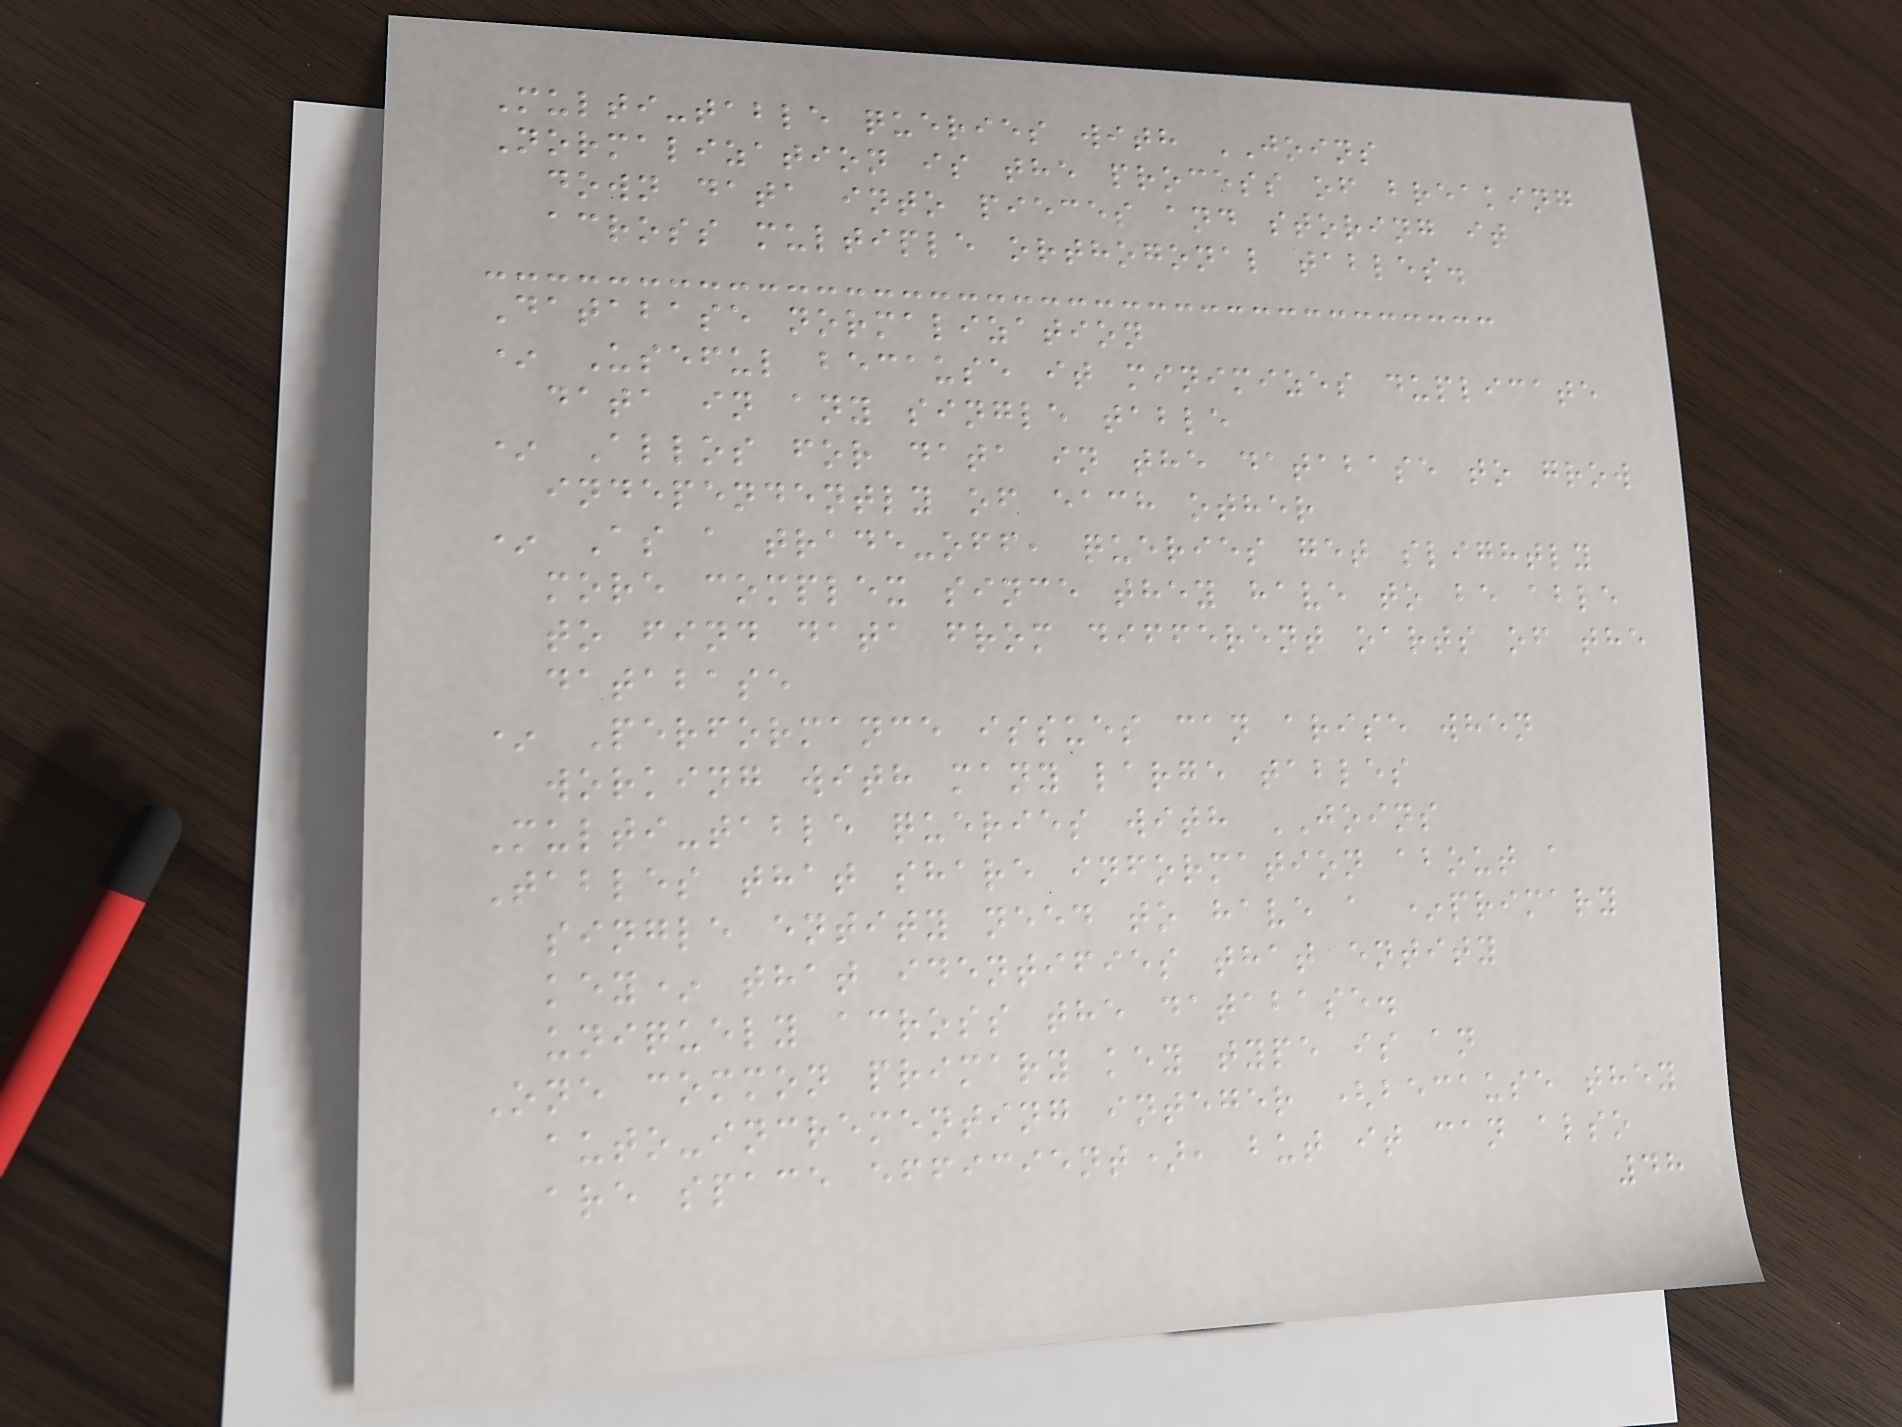Multi-table queries with JOINS
Normalization is the process of breaking
down data into pieces and storing it
across multiple orthogonal tables.
Database normalization
* Useful because it minimizes duplicate
data in any single table
* Allos for data in the database to grow
independently of each other
* As a trade-off, queries get slightly
more complex since they have to be able
to find data from different oarts of the
database
* Performance issues can arise when
working with many large tables
Multi-table queries with JOINS
Tables that share information about a
single entity need to have a *primary
key* that identifies that entity
uniquely across the database.
One common primary key type is an
auto-incrementing integer (because they
are space efficient), but it can also
48
